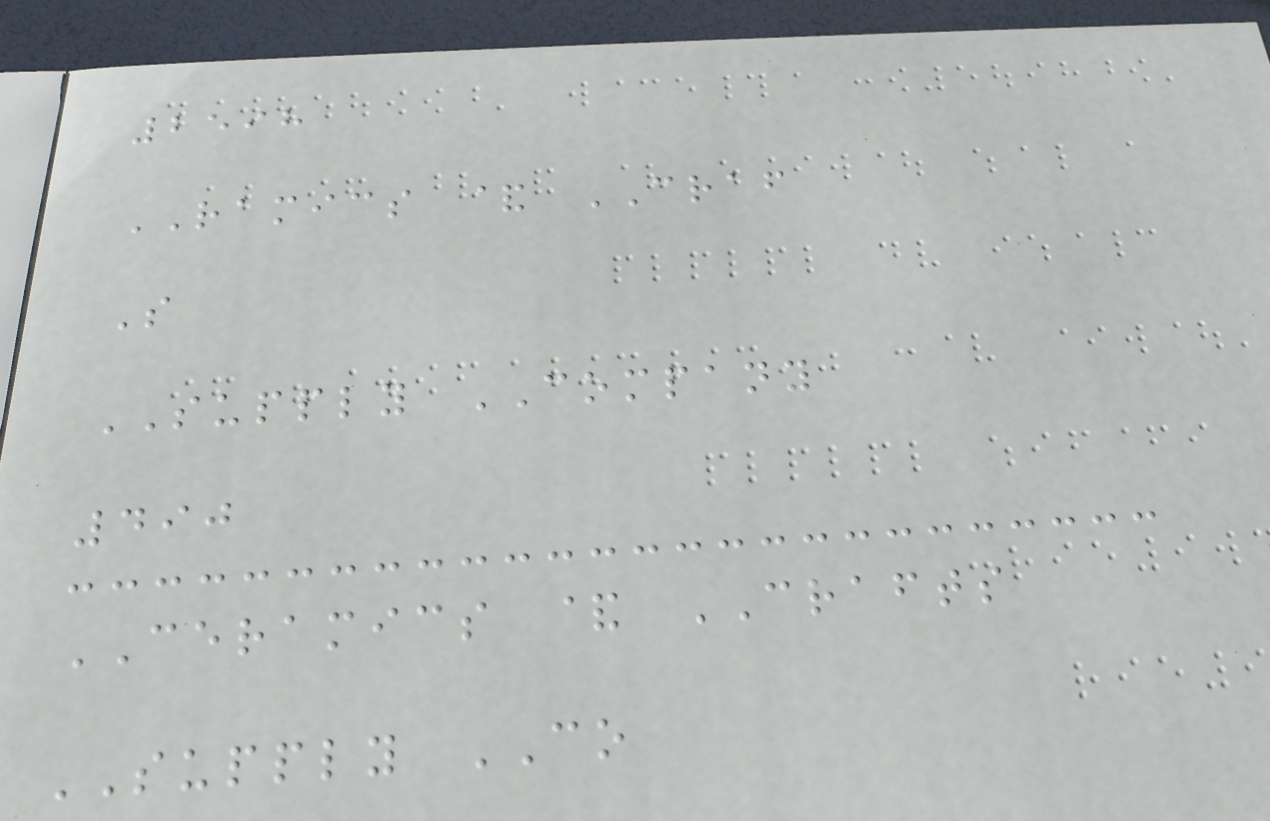2598
RAMICS & CRAF
S
SUPPLY COMPANY
490
CERAMICS & CRAFTS
SUPPLY CO
